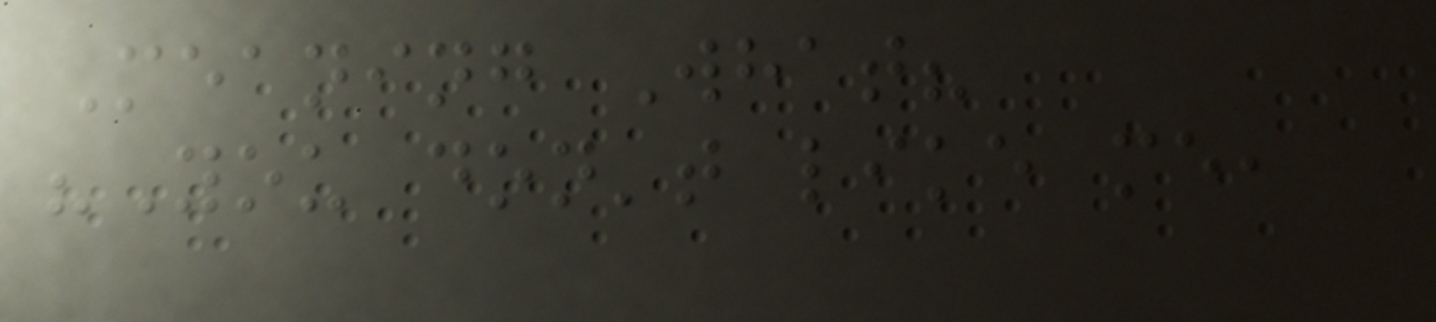Meaning What?
"You don't like me,
